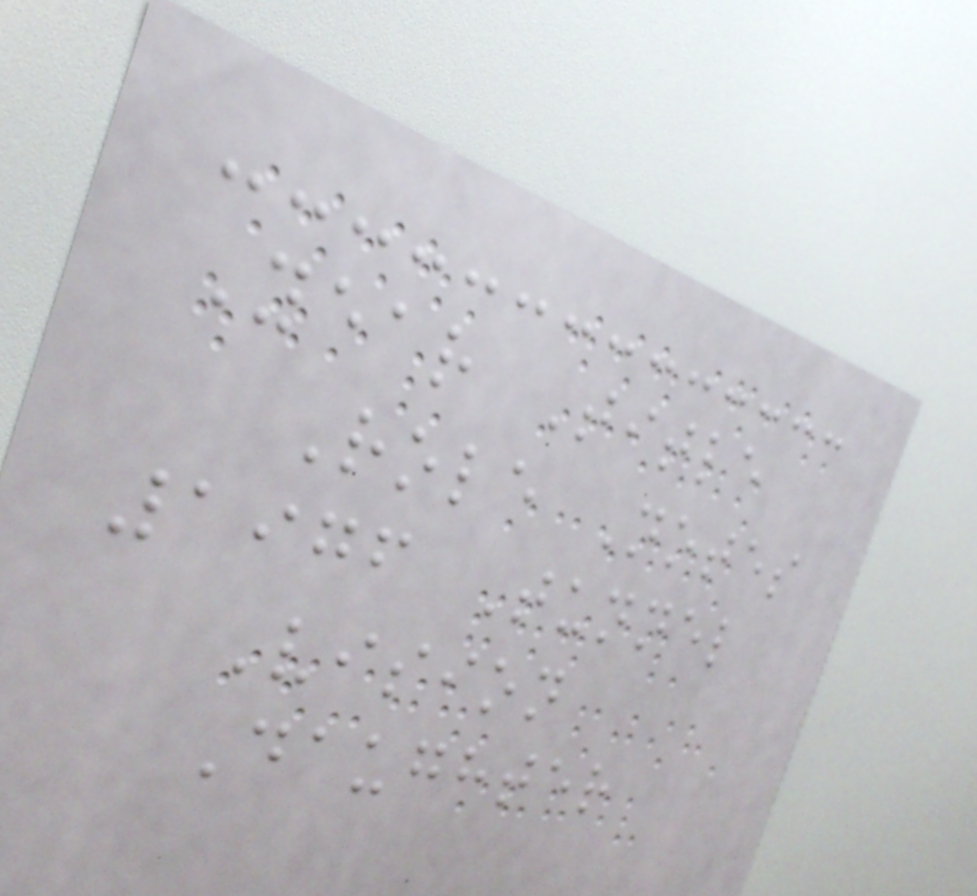Year Title
Role Notes
1976 Tunnel
Vision
Daughter
